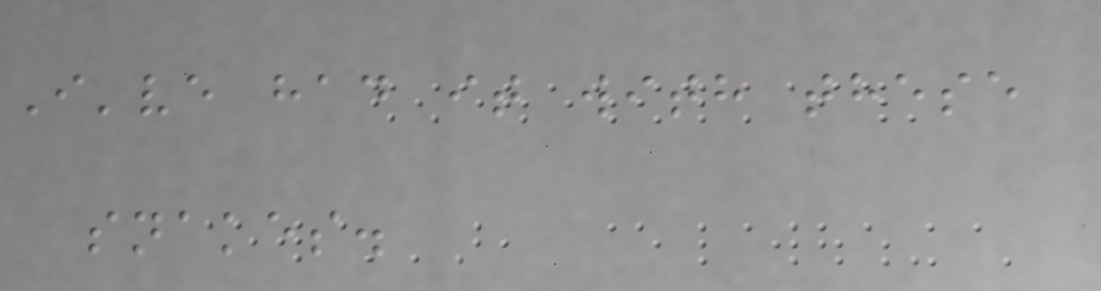I've had it with these
snakes.
